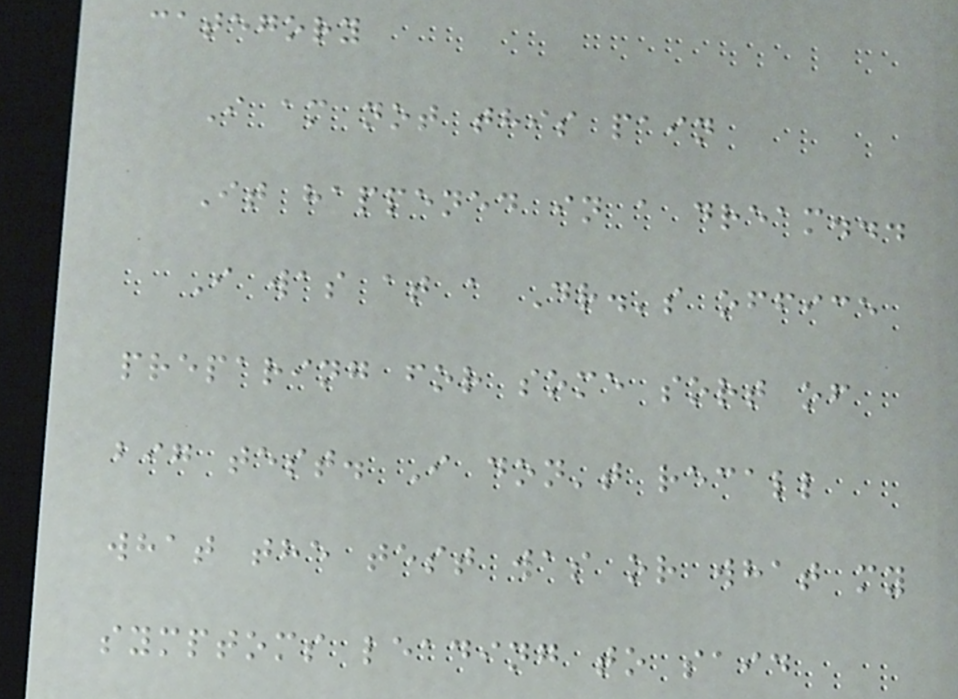category
I am not this pain
It happened in a dream...
I was at a Dr.'s office
preparing for some sort of
big test. I don't recall
what the test was or what my
symptoms leading to said
